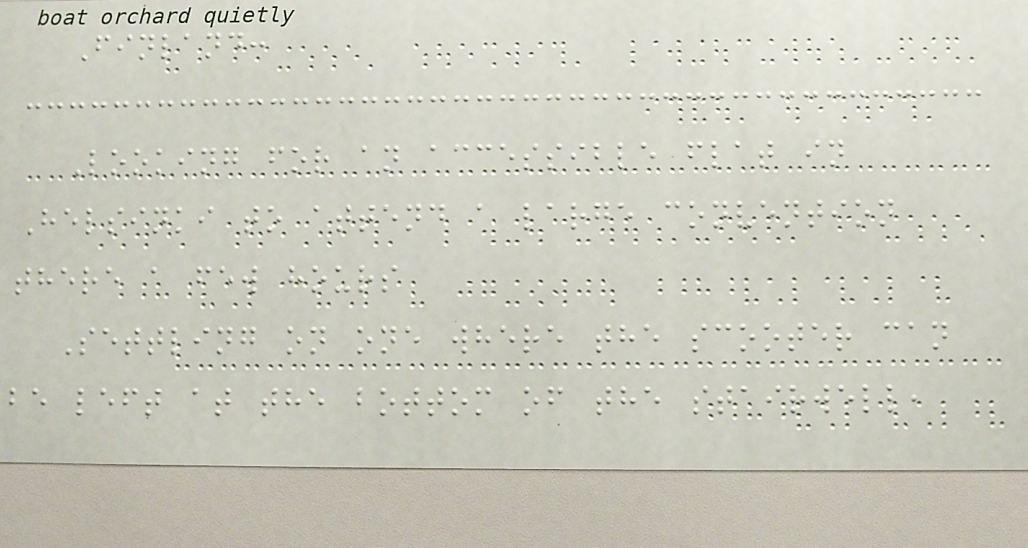Finland:
Looking for an accessible flat in
Helsinki to attend a large convention
there a few hours
Settling on one where the scooter can
be left at the bottom of the stairwell,
